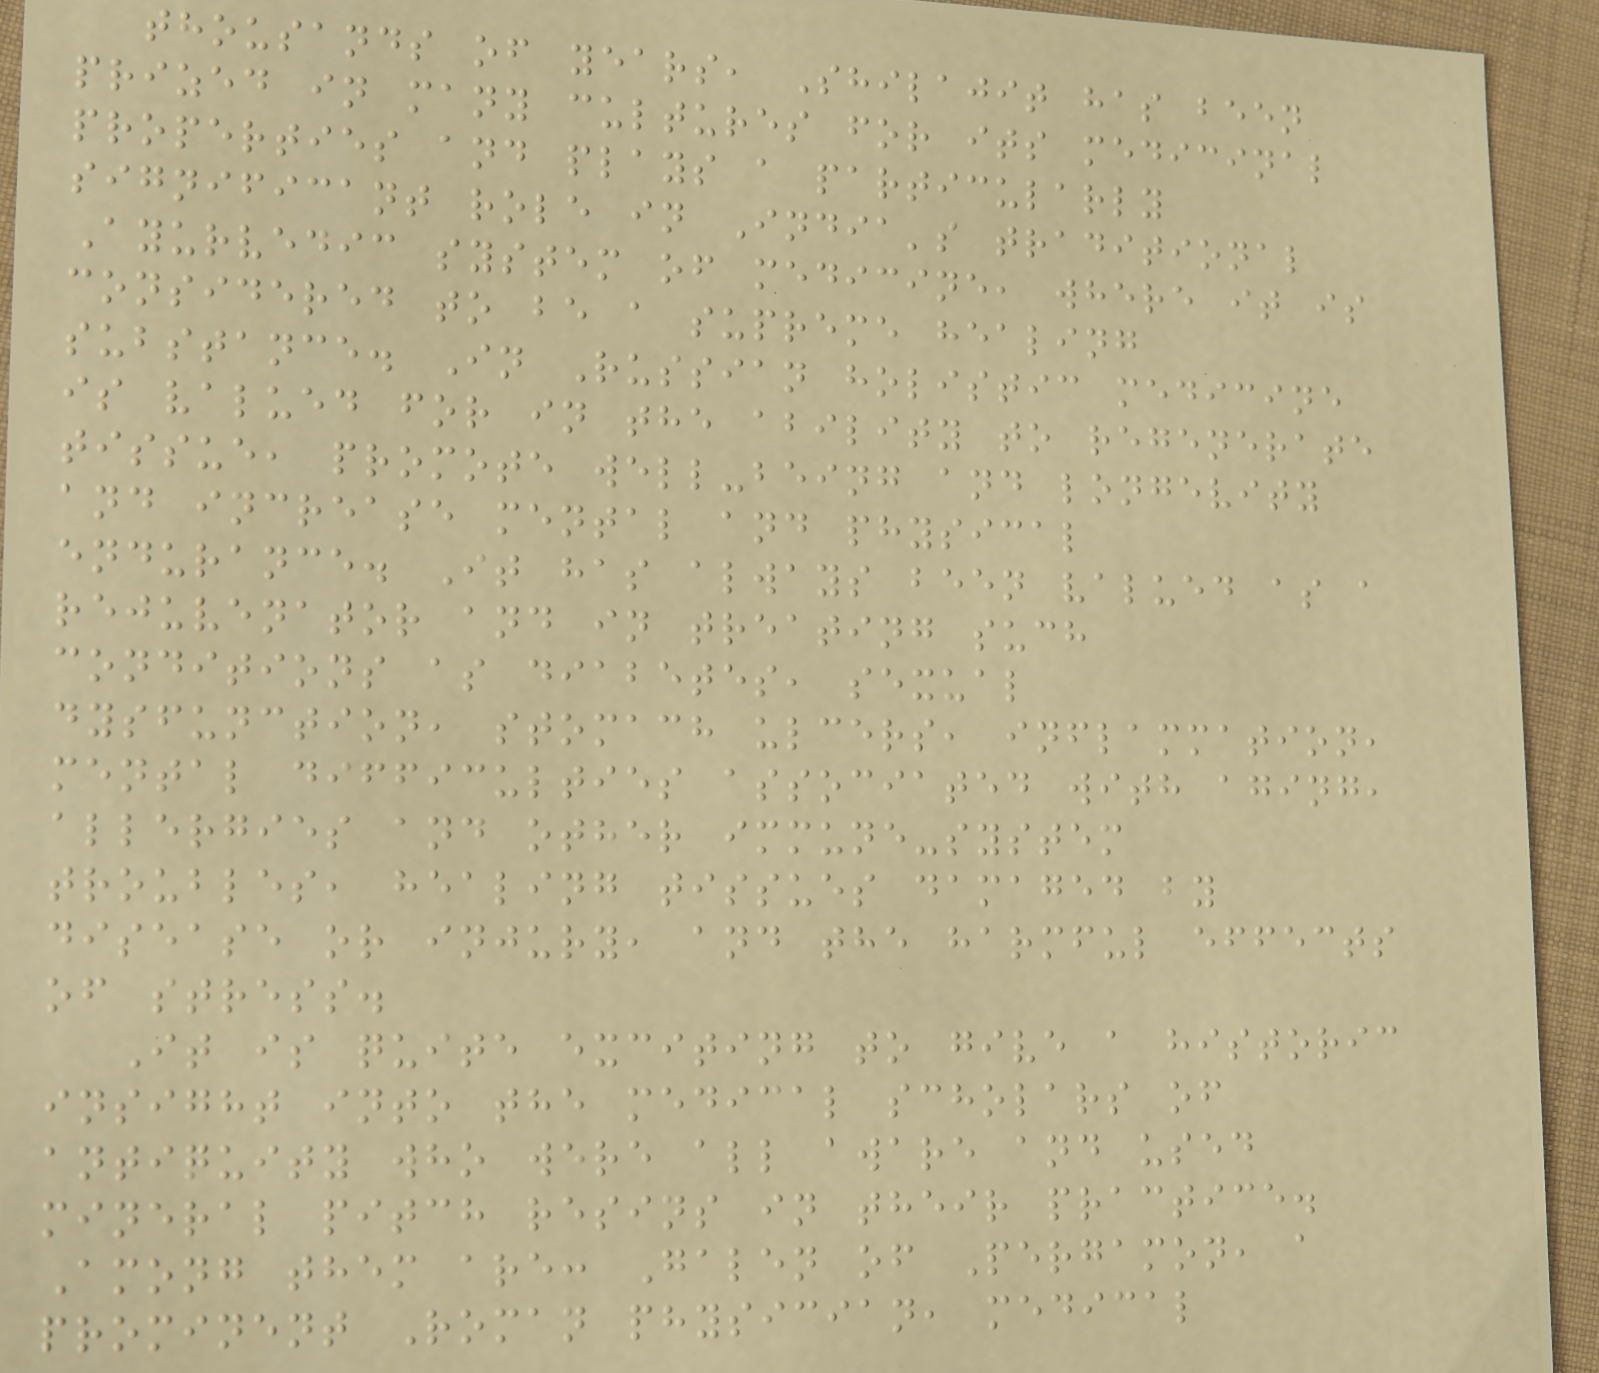thousands of years, Shilajit has been
prized in many cultures for its medicinal
properties and plays a particularly
significant role in India's traditional
Ayurvedic system of medicine, where it is
considered to be a supreme healing
substance. In Russian holistic medicine
is valued for in the ability to regenerate
tissue, promote well-being and longevity
and increase mental and physical
endurance. It has always been valued as a
rejuvenator and in treating such
conditions as diabetes, sexual
dysfunction, stomach ulcers, inflammation,
mental difficulties associated with aging,
allergies and other immune-system
troubles, healing tissues damaged by
disease or injury, and the harmful effects
of stress.
It is quite exciting to give a historic
insight into the medical scholars of
antiquity who were all aware and used
mineral pitch resins in their practice.
Among them are: Galen of Pergamon, a
prominent Roman physician, medical
